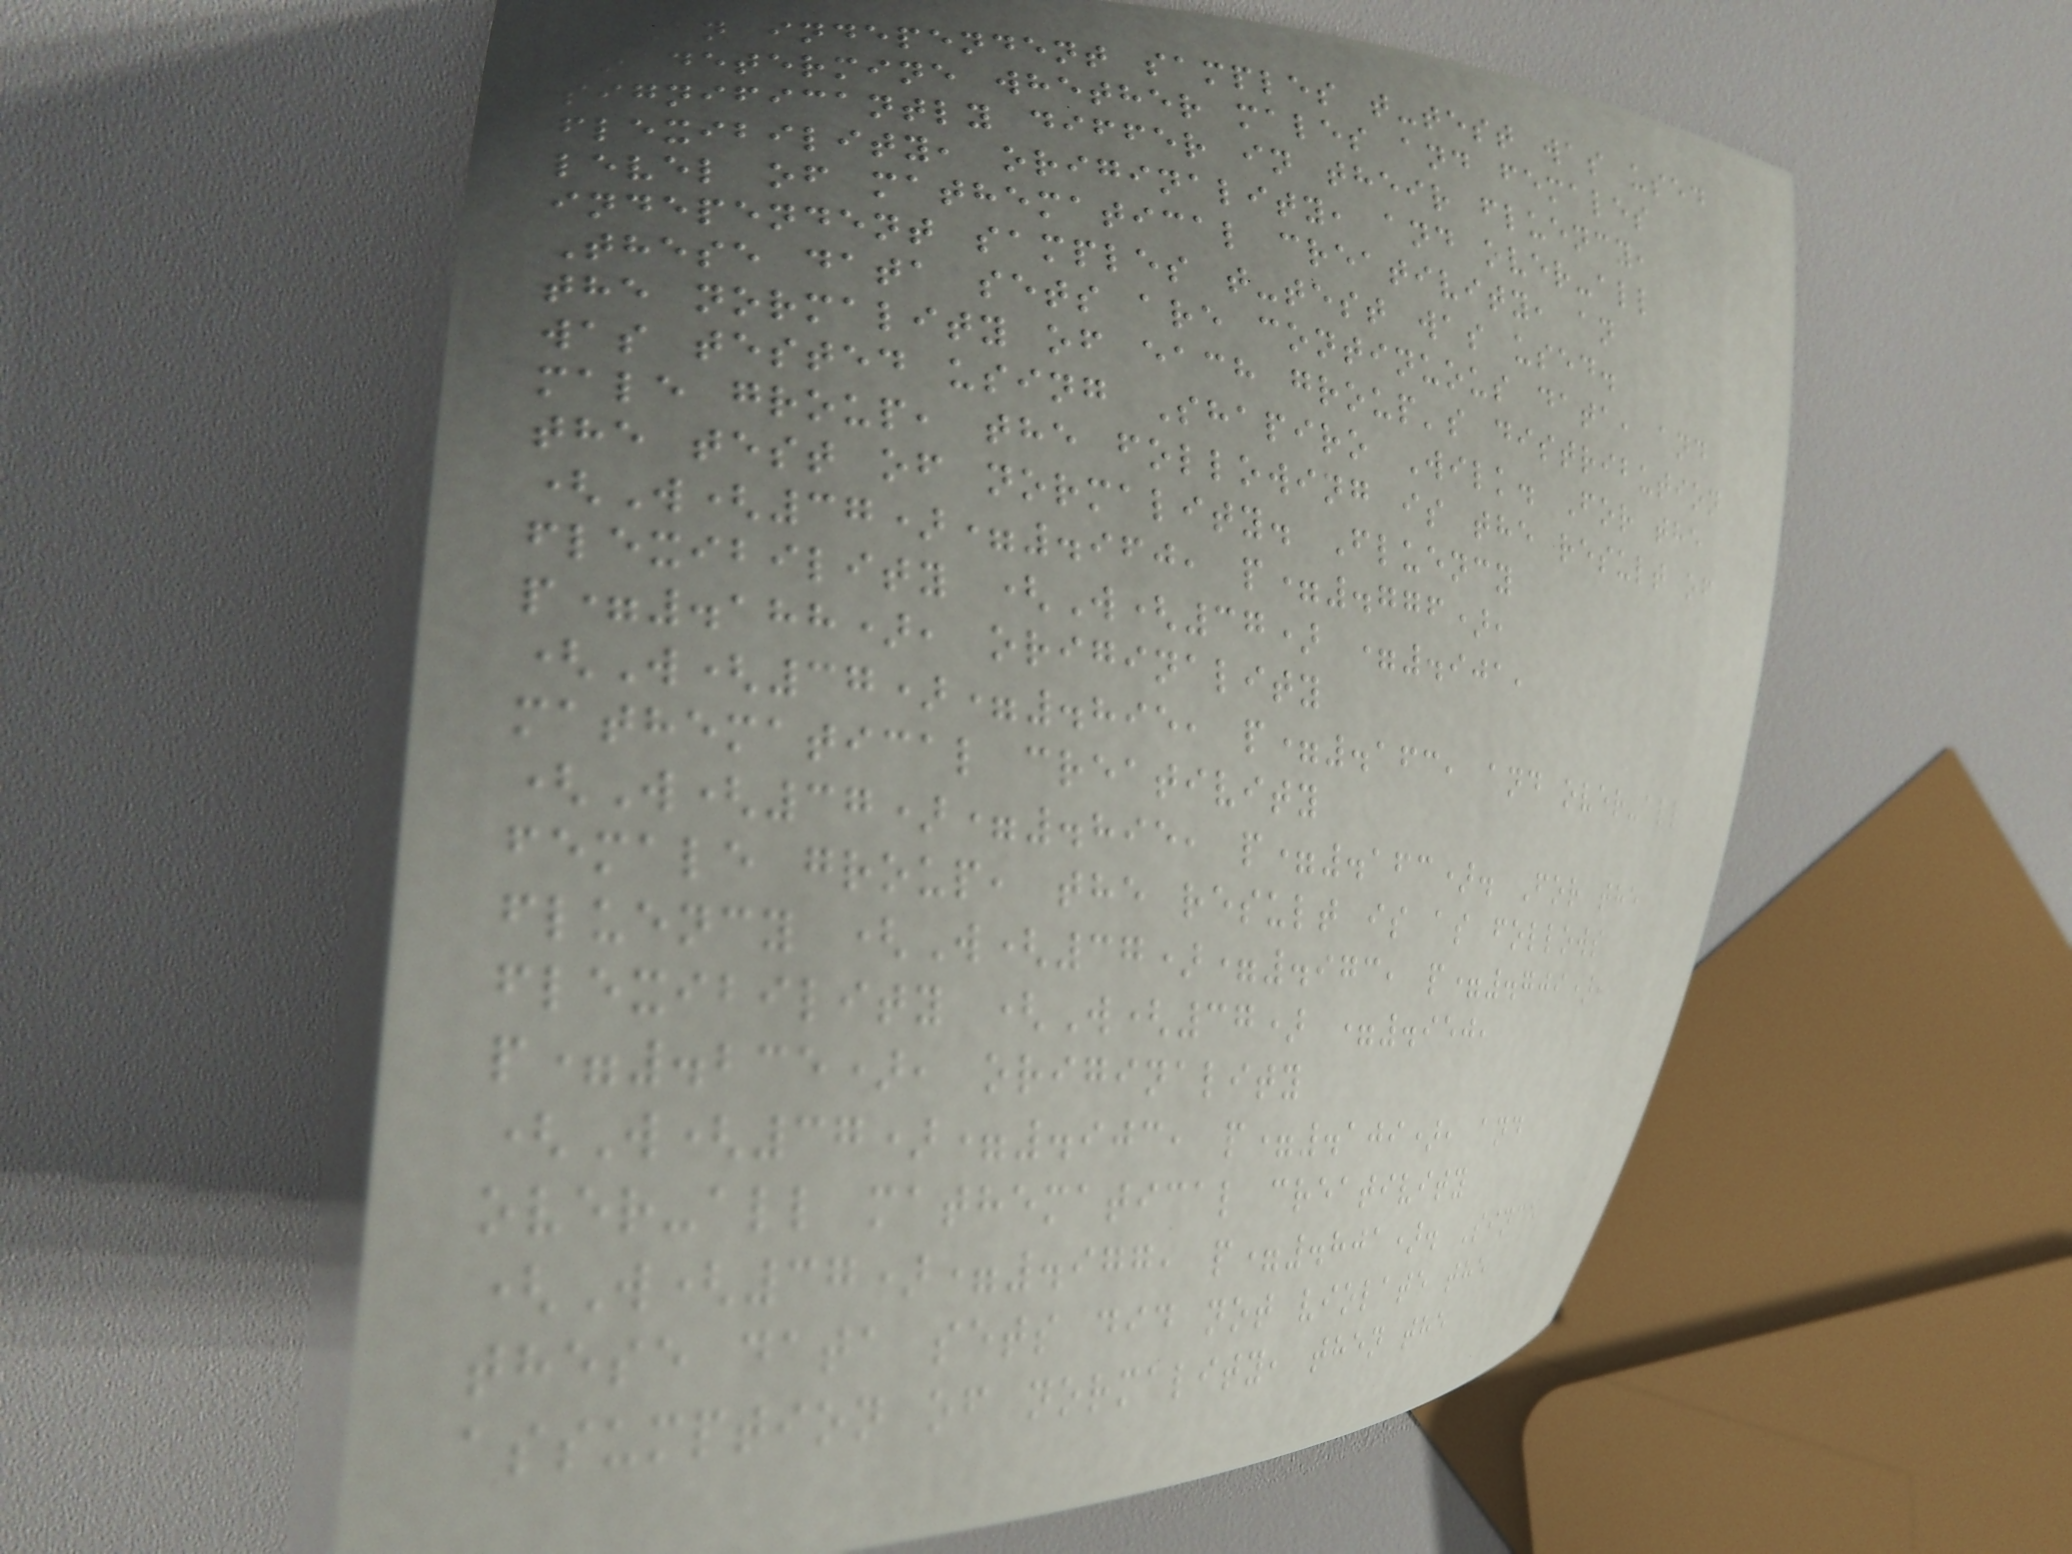An independent samples t-test was used
to determine whether males and females
significantly differ in their fluency,
flexibility, originality, and over-all
level of mathematical creativity, an
independent samples t-test was used.
These data sets are continuous data, and
the normality of each group's distribution
was tested using Shapiro Wilk. For the
male group, the following is the result of
the test of normality. Fluency
(W(37)=.960, p=.776),
flexibility (W(37) =.901,
p=.188), originality
(W(37)=.895, p=.163, and over-all
mathematical creativity
(W(37)=.895, p=.163). For the
female group, the result is as follows
fluency (W(37)=.973, p=.709),
flexibility (W(37) =.950,
p=.235), originality
(W(37)=.903, p=.109), and
over-all mathematical creativity
(W(37)=.977, p=.801). Since
these data sets did not violate the
assumption of normality, then the
